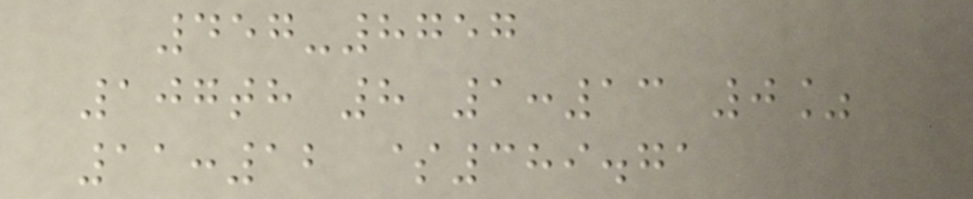457-8757
107th 8 1:13 0%
11:12 $389.71
